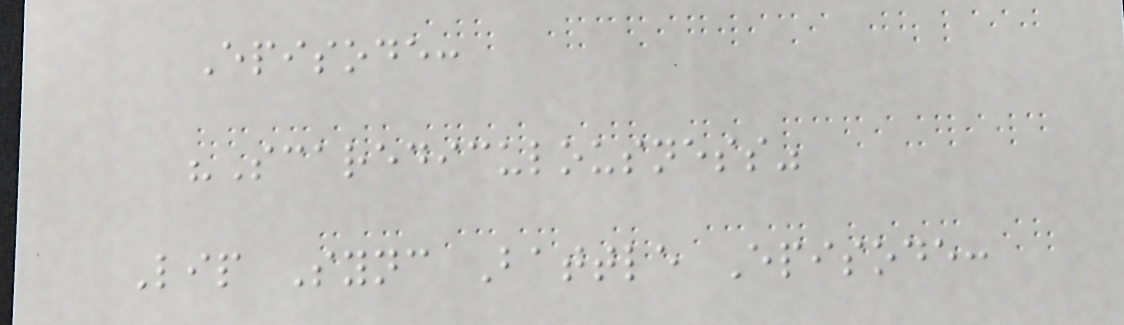Episode:
"Scarediculousness"
Lip Sync Battle Episode:
